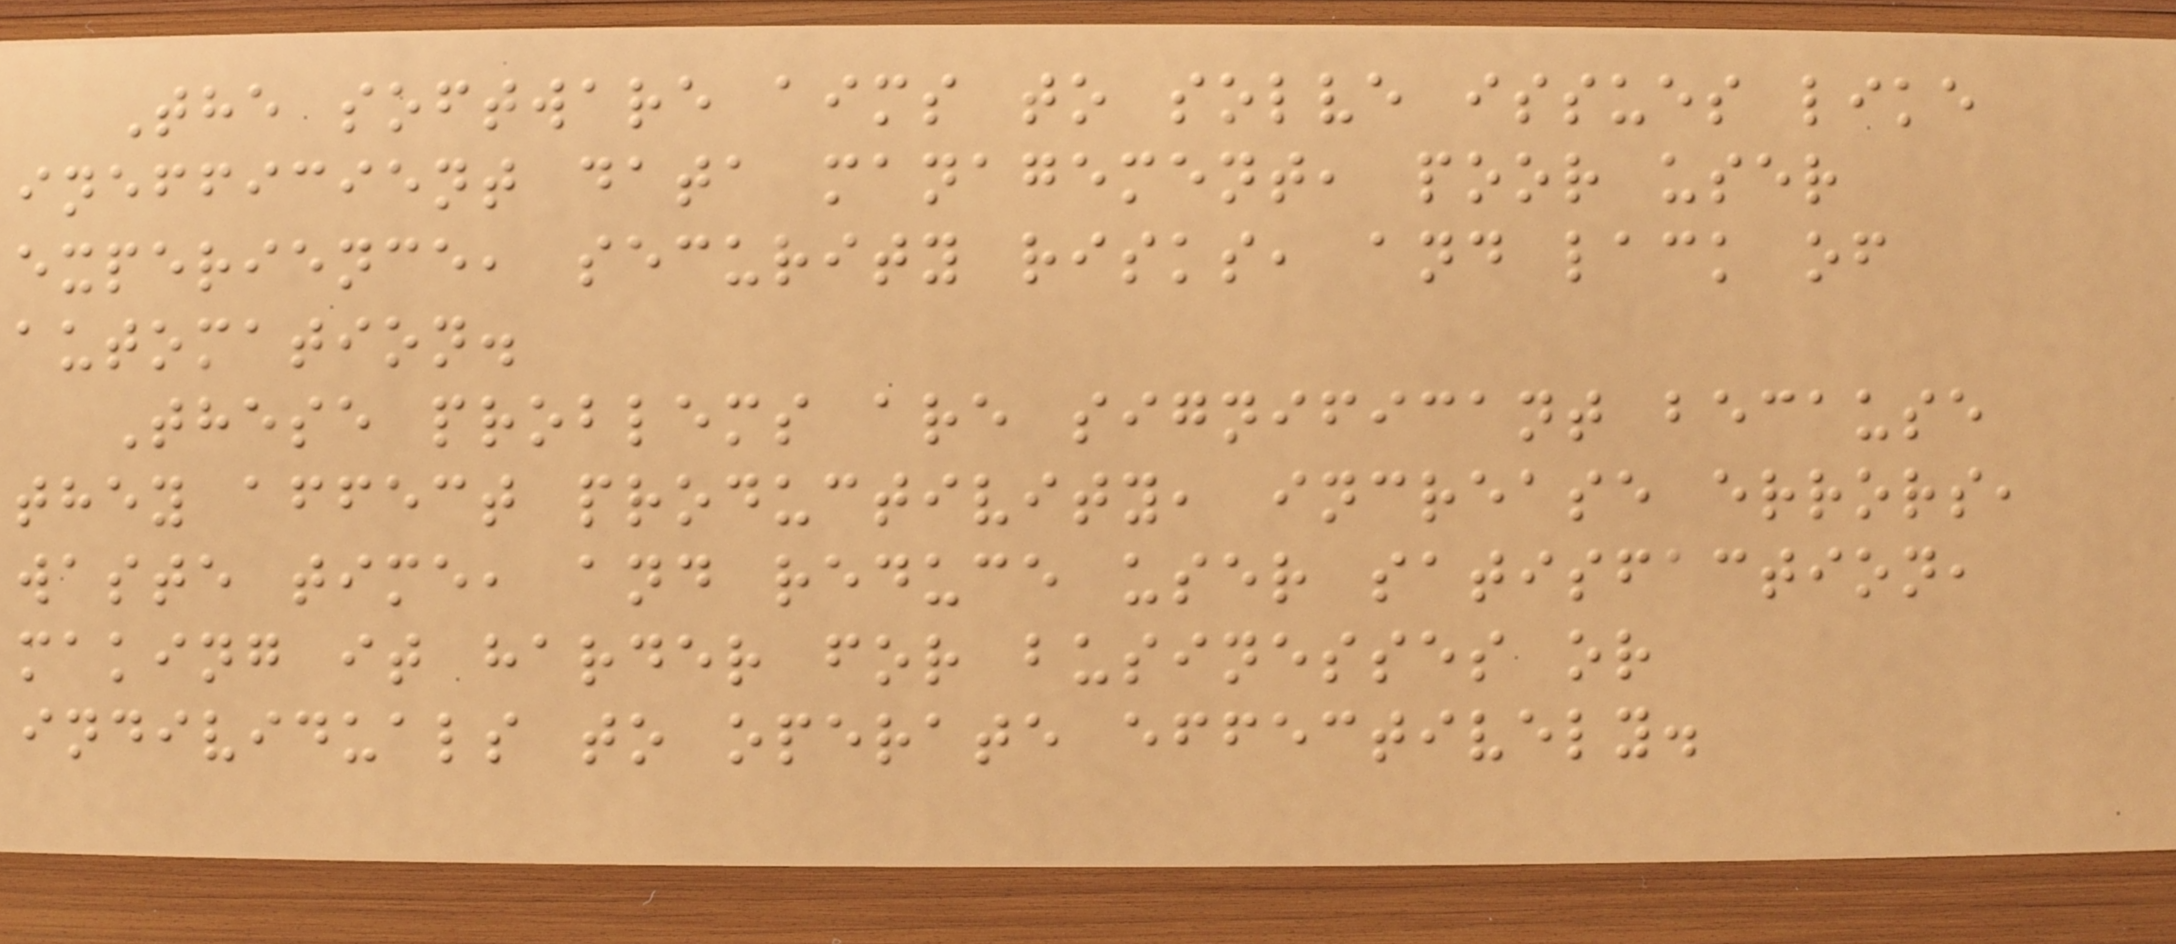The software aims to solve issues like
inefficient data management, poor user
experience, security risks, and lack of
automation.
These problems are significant because
they affect productivity, increase errors,
waste time, and reduce user satisfaction,
making it harder for businesses or
individuals to operate effectively.
